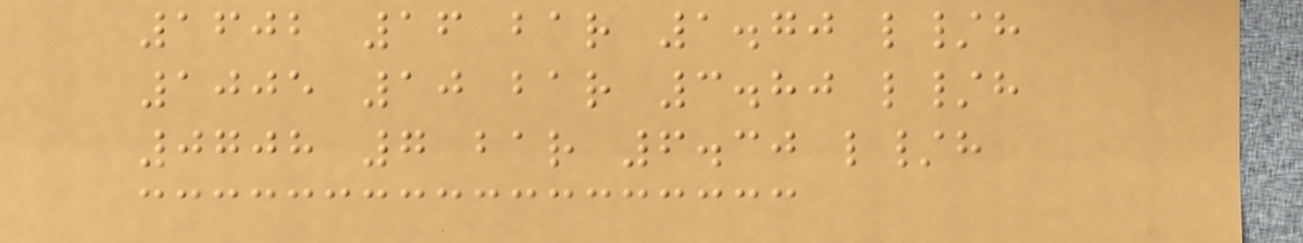1602 16 bar 1.70 l/h
1005 10 bar 3.80 l/h
0708 7 bar 6.30 l/h
